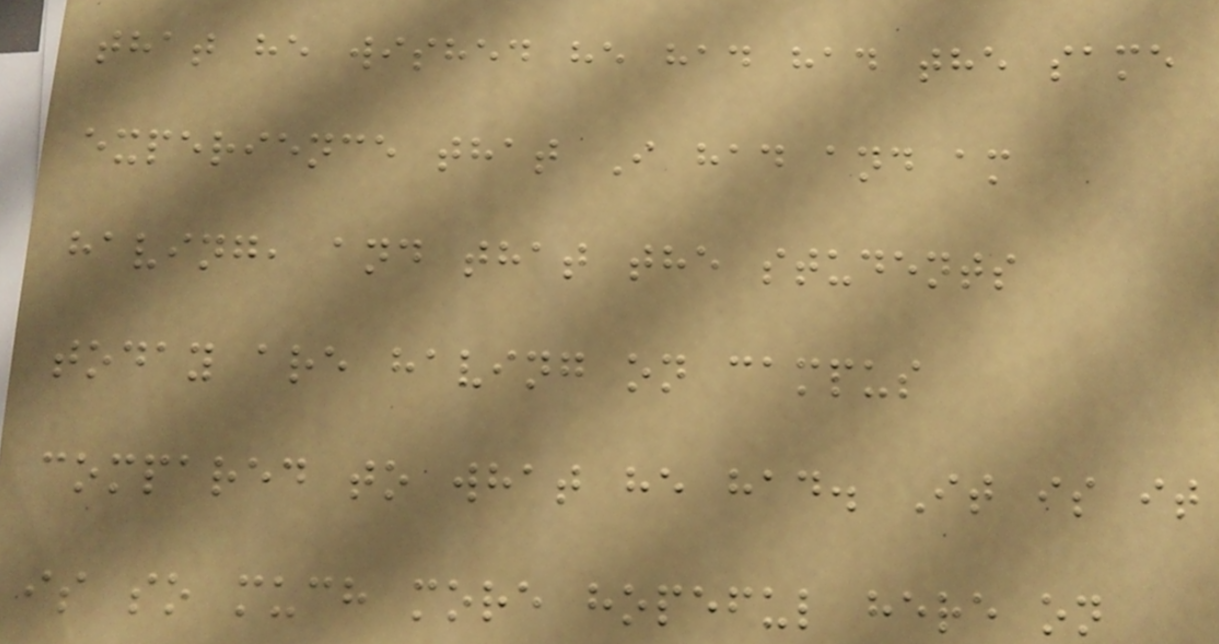that he wished he had had the same
experience that I had and am
having, and that the students
today are having on campus
compared to what he had. It is it
is so much more hopeful here on
